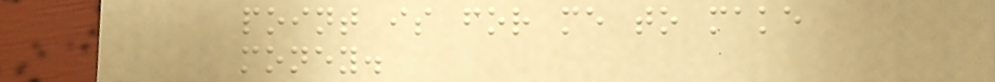point is for me to make
money.
